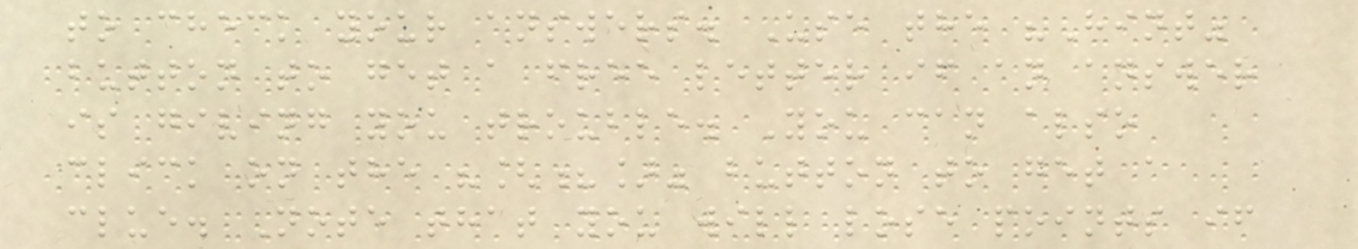to check your answers. Use the "Hint"
button to get a free letter if an answer
is giving you trouble. You can also
click on the "[?]" button to get a
clue. Note that you will lose points if
